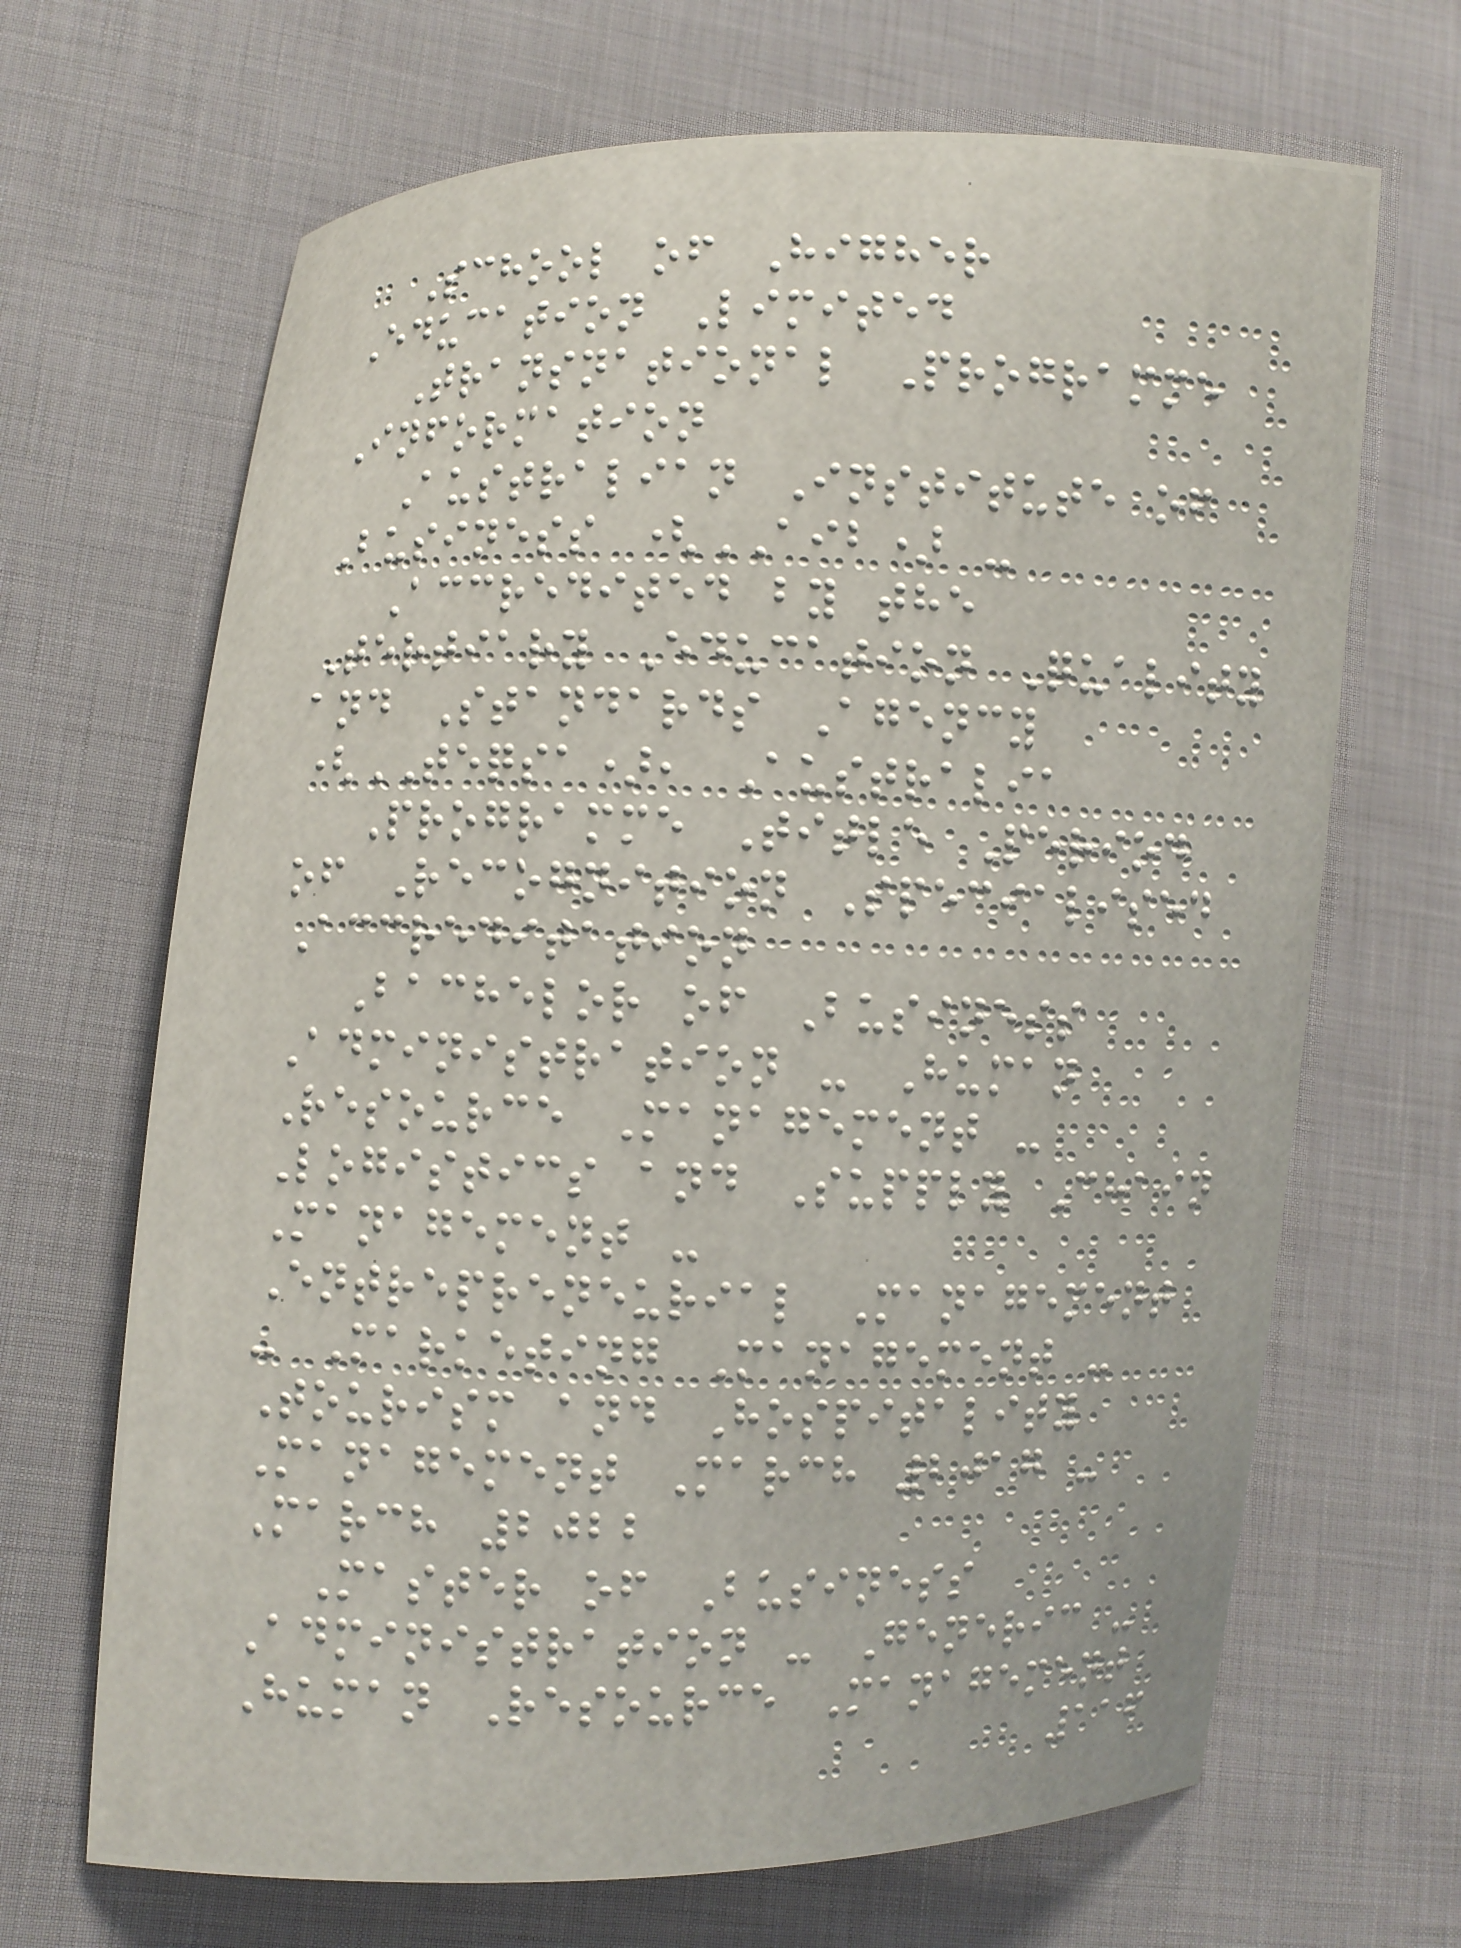School of Higher
Education Limited
Transnational Programme
Information
Australian Institute of
Business (AIB) -
Accredited by the
Tertiary Education Quality
and Standards Agency
(TEQSA), Australia
Programme Title Period
of Recognition Specialised
Accreditation
Bachelor of Business
Administration - Human
Resource Management -
Logistics and Supply Chain
Management -
Entrepreneurial Management
- Marketing Management -
Tourism and Hospitality
Management March 2017 -
March 2022
Master of Business
Administration - Generic -
Human Resource Management
116
